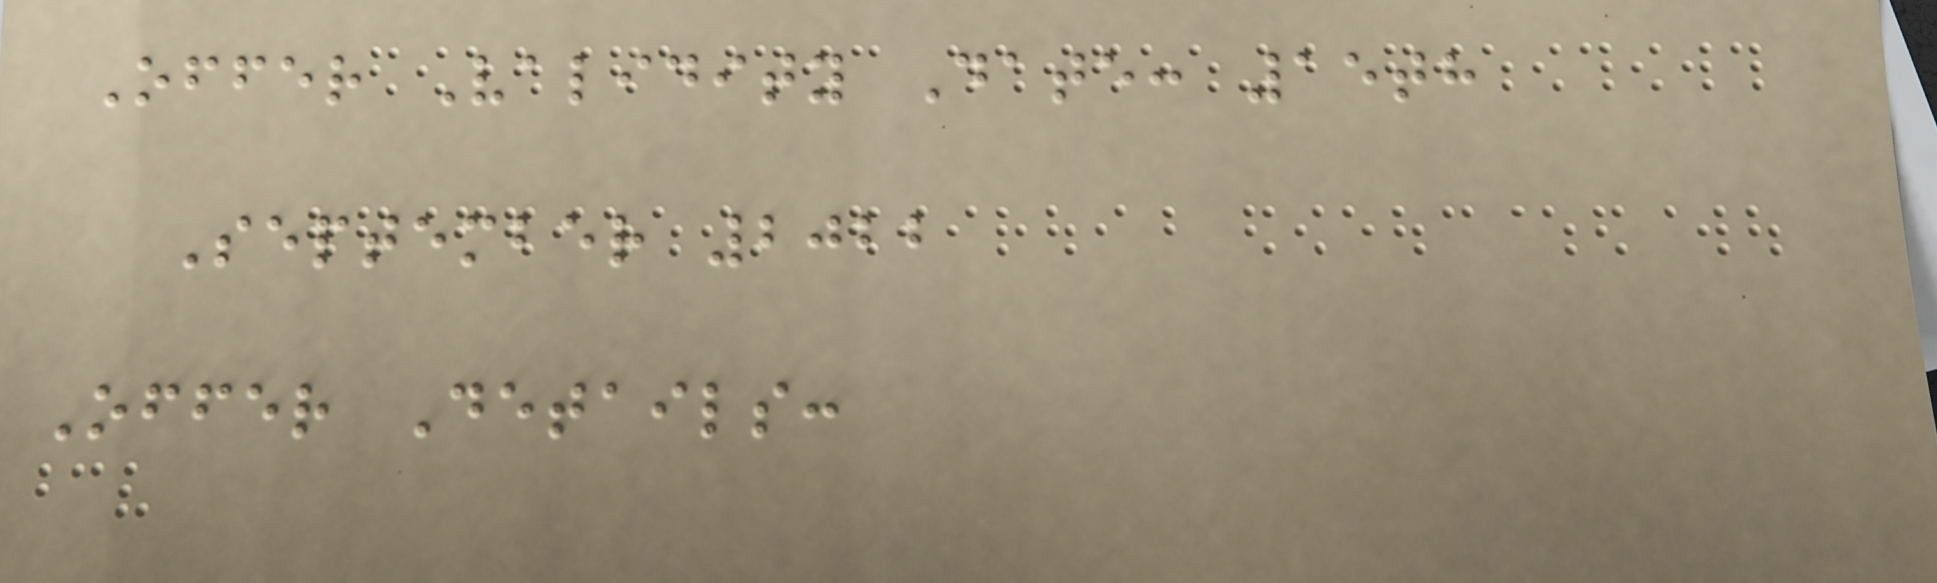Offer Validity Date: 15th
September 2022
Offer Details:
